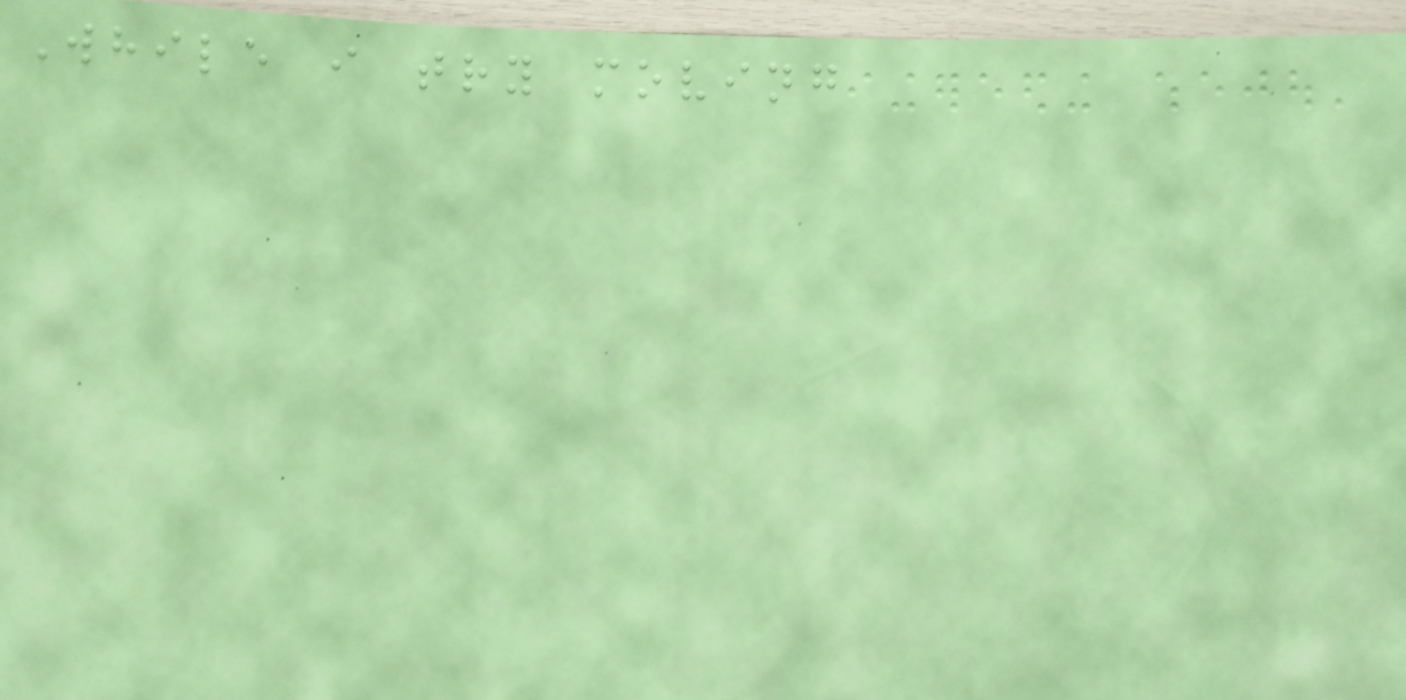While i try moving
